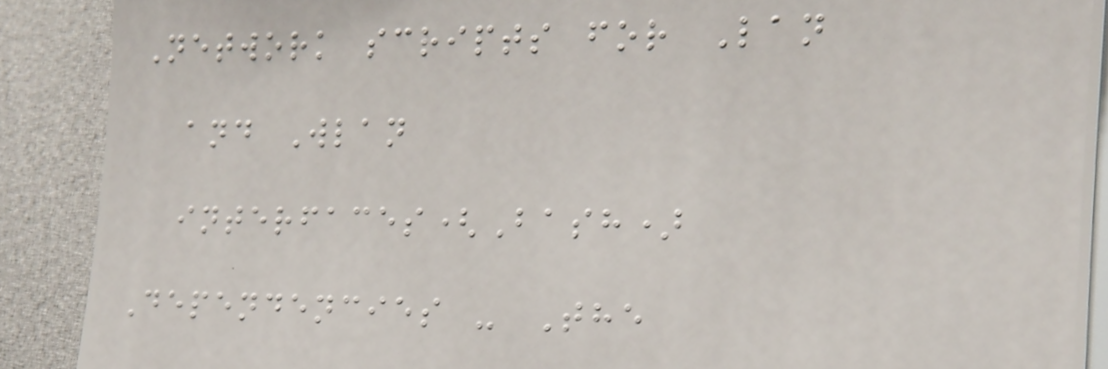Network scripts for Lan
and Wlan
interfaces(Bash)
Dependencies - The
